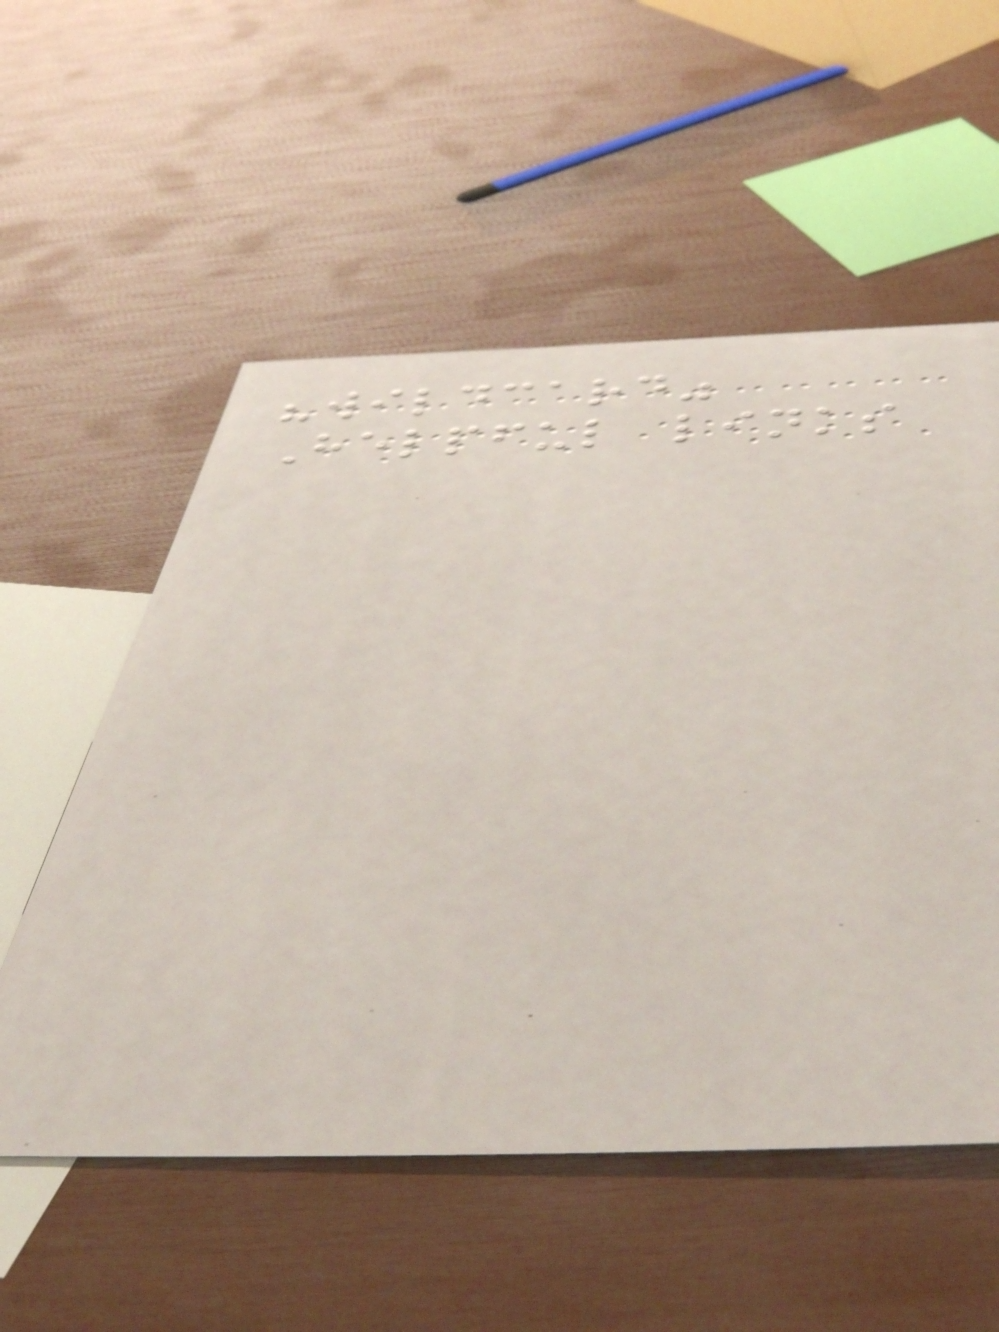"wildcard"
Helpful links
